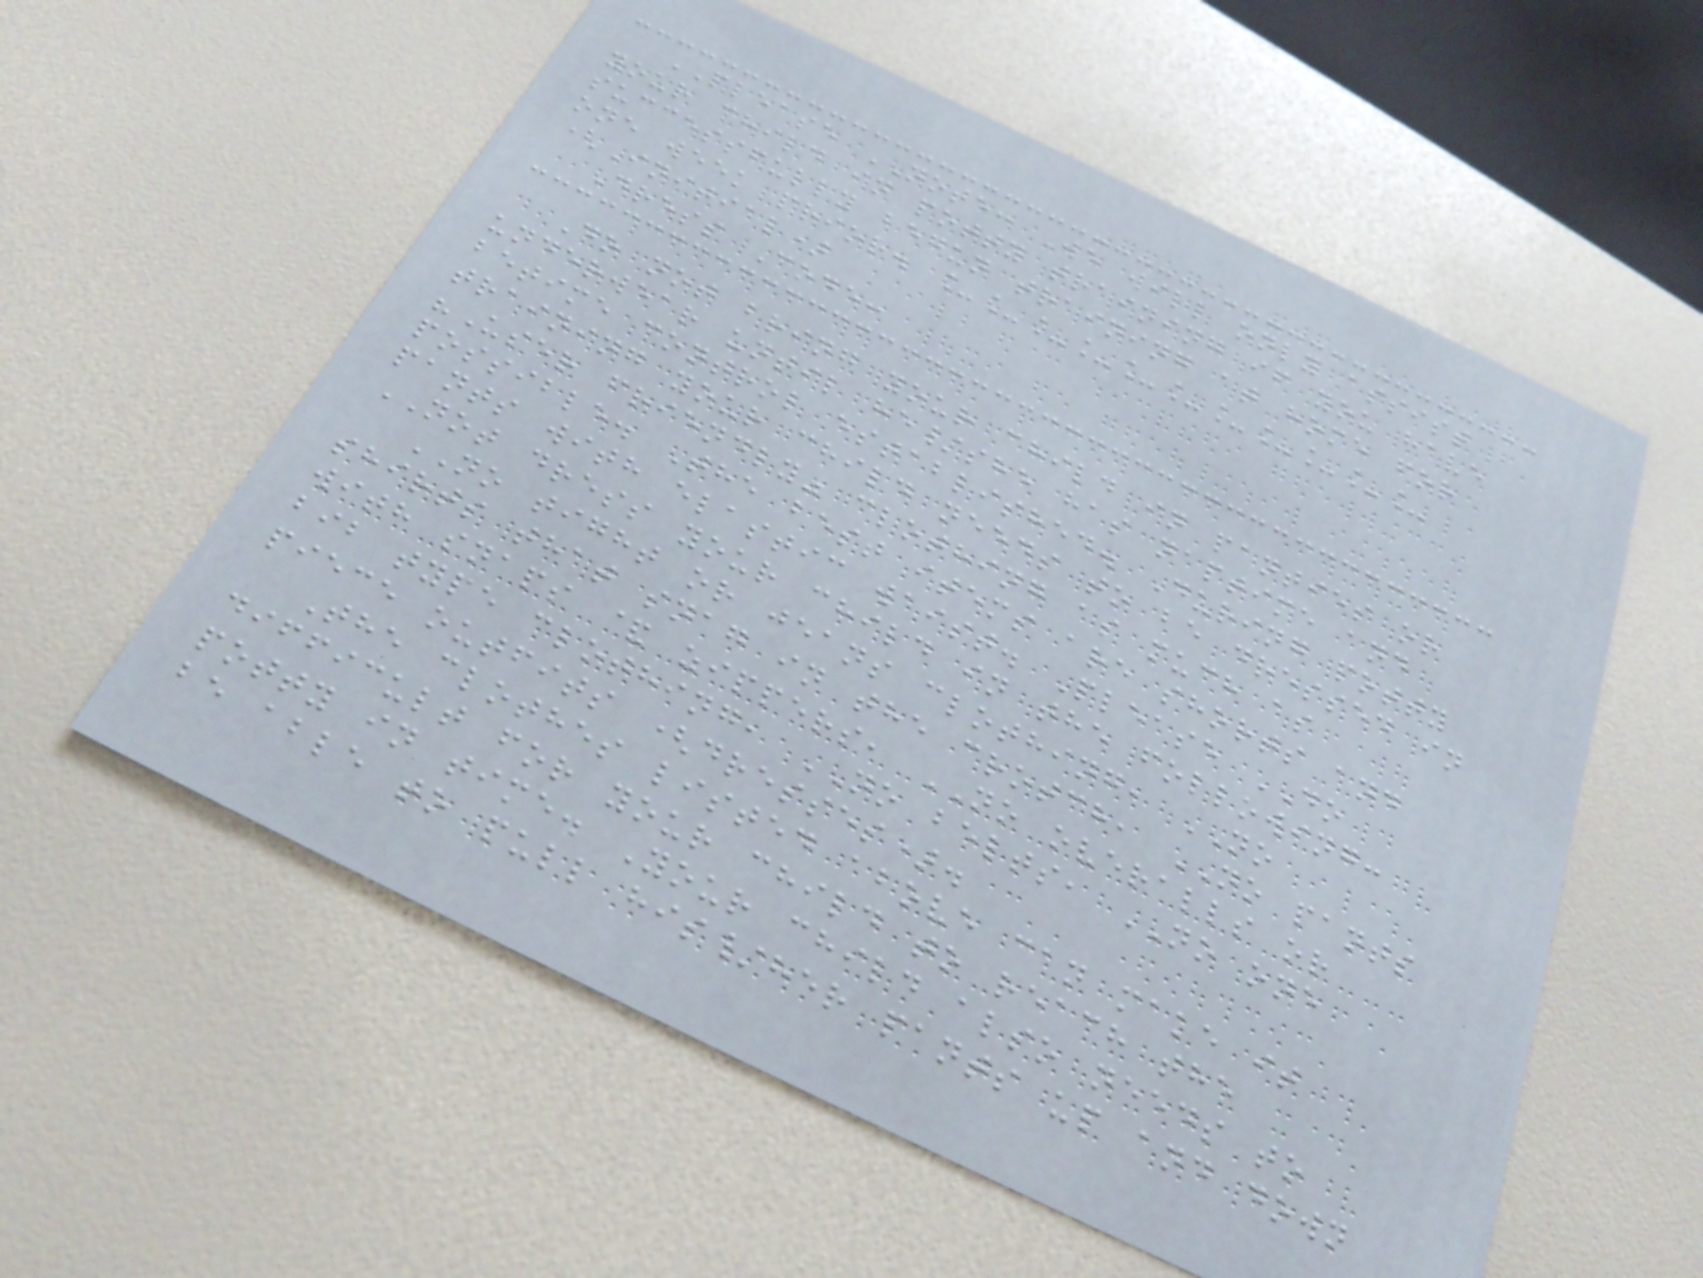PLEASE NOTE: We will only assist
your child in potty training if you have
successfully begun training at home for
one week prior. ___________
(Initial)
Dress Code:
Do not bring your child in panties or
underwear until he/she has naptime and
betime control established. During potty
training your child needs to be dressed in
"User friendly" clothing as much as
possible. The best items are shorts and
pants with elastic waist. Please DO
NOT dress your child in the following:
NO tight or jeans clothing, NO
shirts that snag in the crotch, NO pants
with snaps & zippers, NO overalls or
bib type clothing, NO belts, NO one
piece outfits (dresses).
The clothes listed above can make it
difficult for your child to reach the
potty in time. Your child also needs to
be able to pull his/her pants up and down
